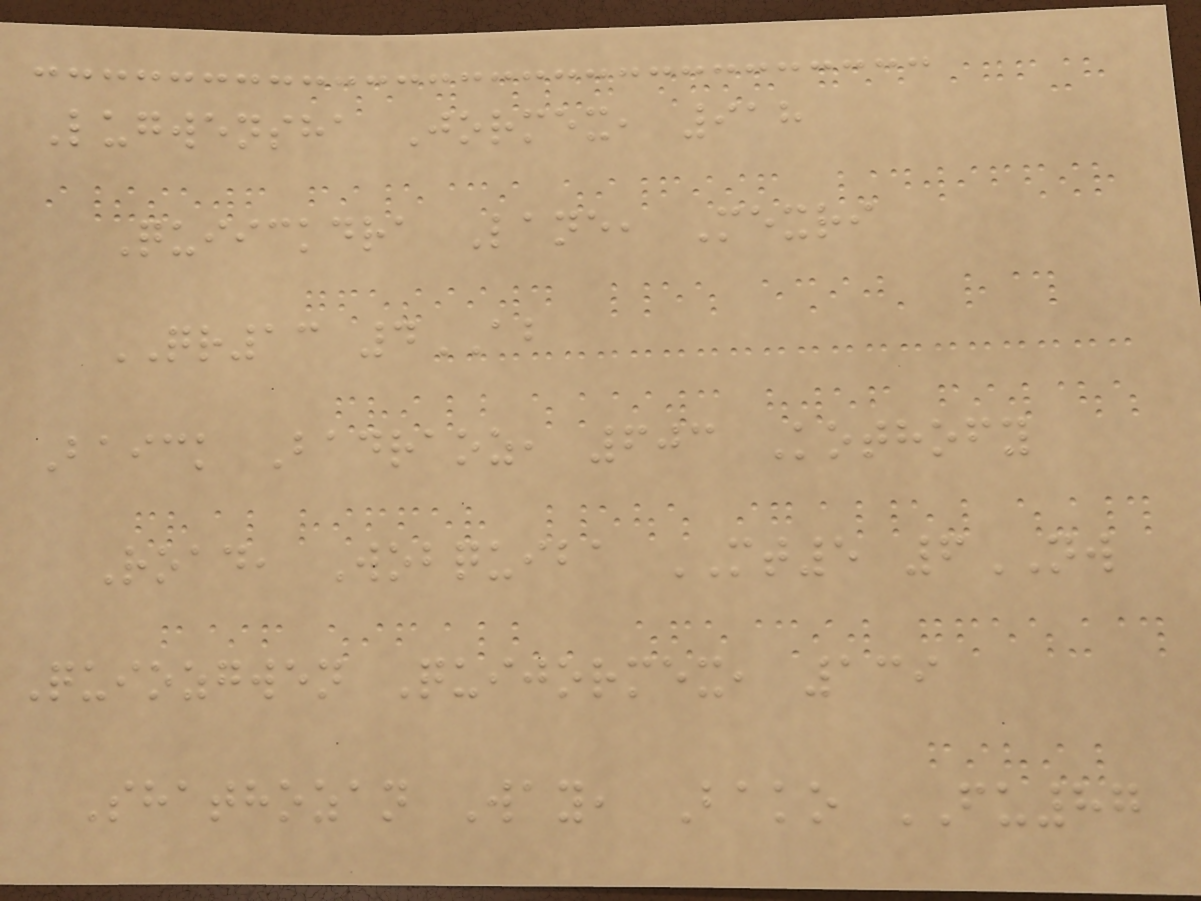Lugwensha Jormex, 918
Quiickdra Lane, Mexri
QR13 4AB
Baick Badraoz, 603 Kothofy
Road, Wobquiba MT5 6NW
Quiozgwen Quijormex, 139
Shathozan Way, Bako FU87
